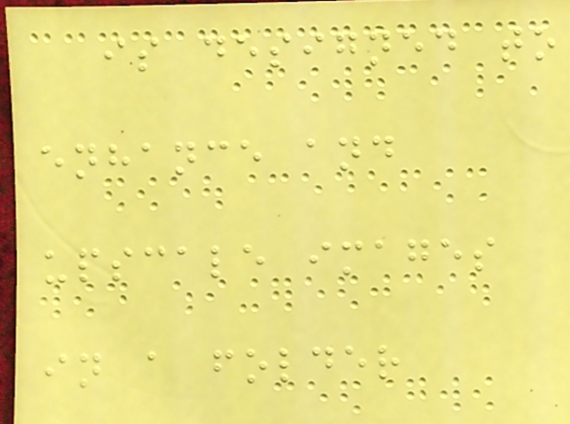is designed to
enhance and
upscale images
in a folder
